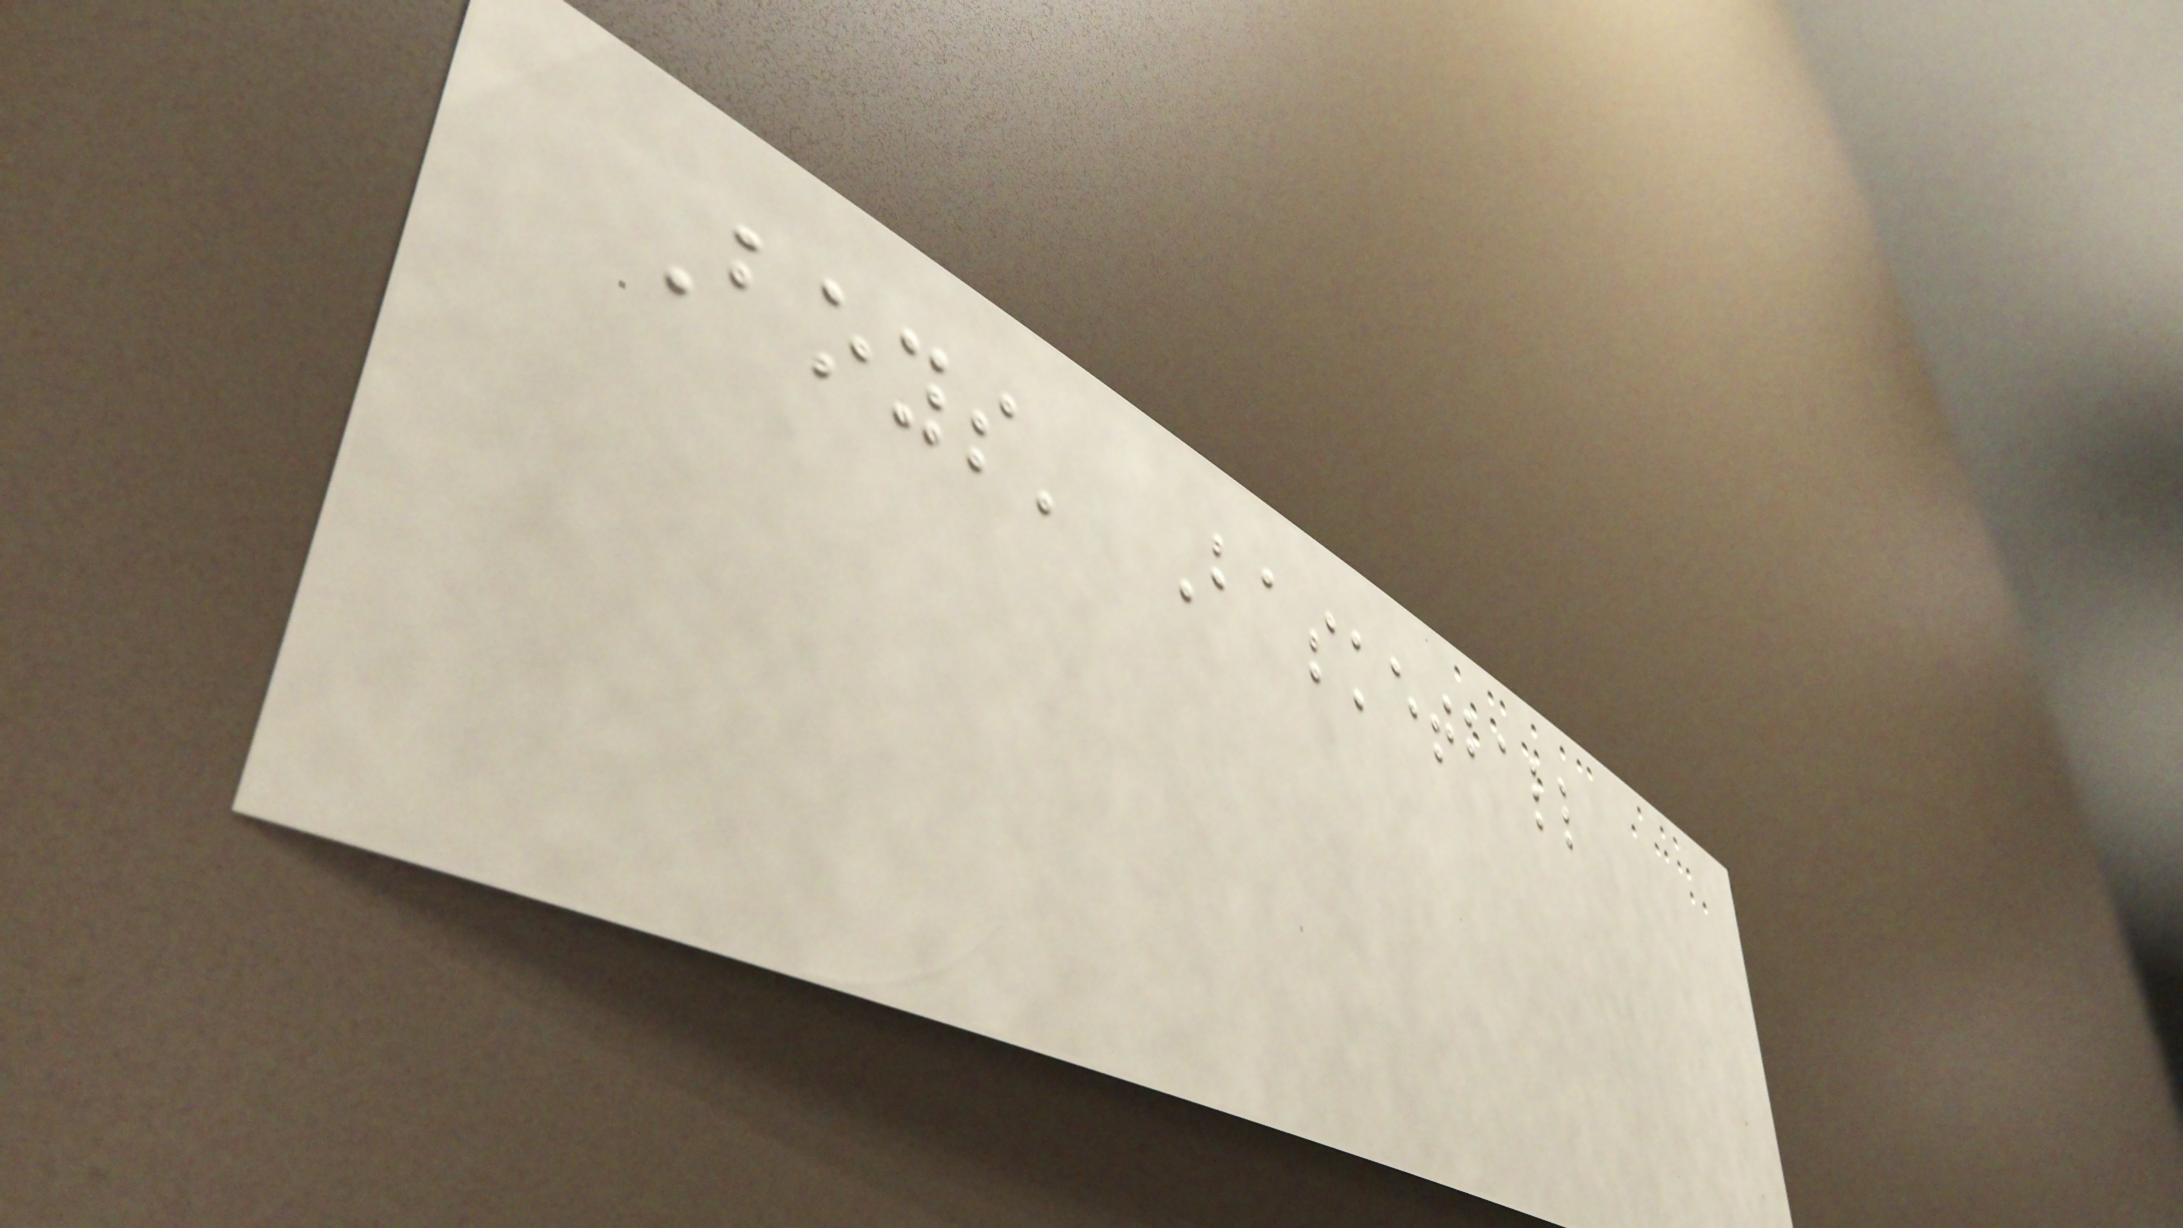Boys' Basketball
